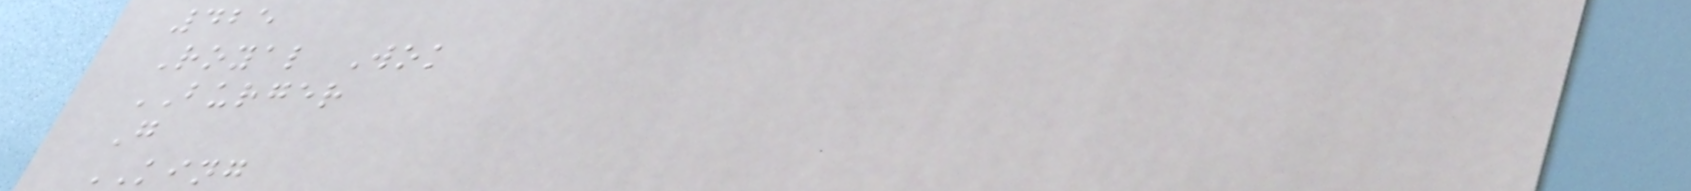425
Royal Wok
BURGER
G
KING
